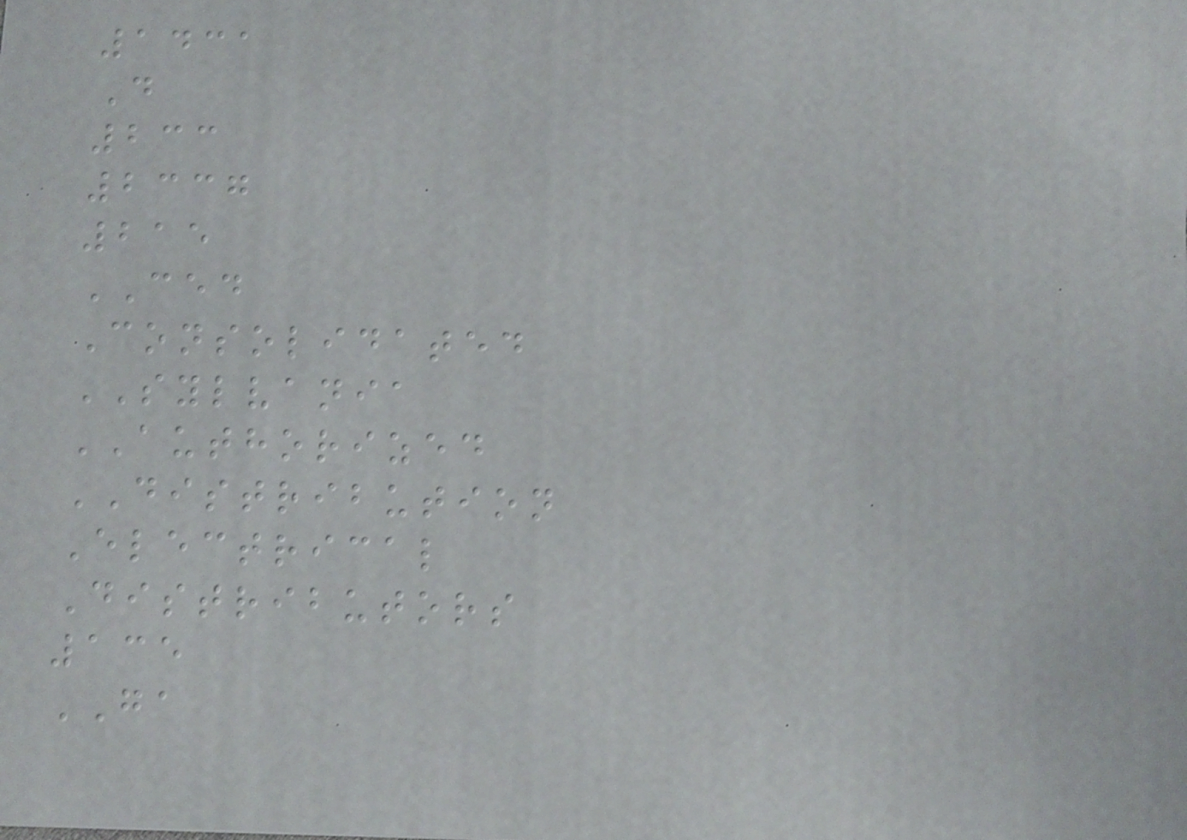1431
D
233
2337
215
CED
Consolidated
SYLVANIA
AUTHORIZED
DISTRIBUTION
Electrical
Distributors
135
GA
